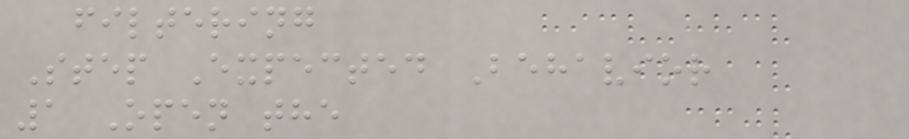filtering
Step Expected Behavior
1 Open the
